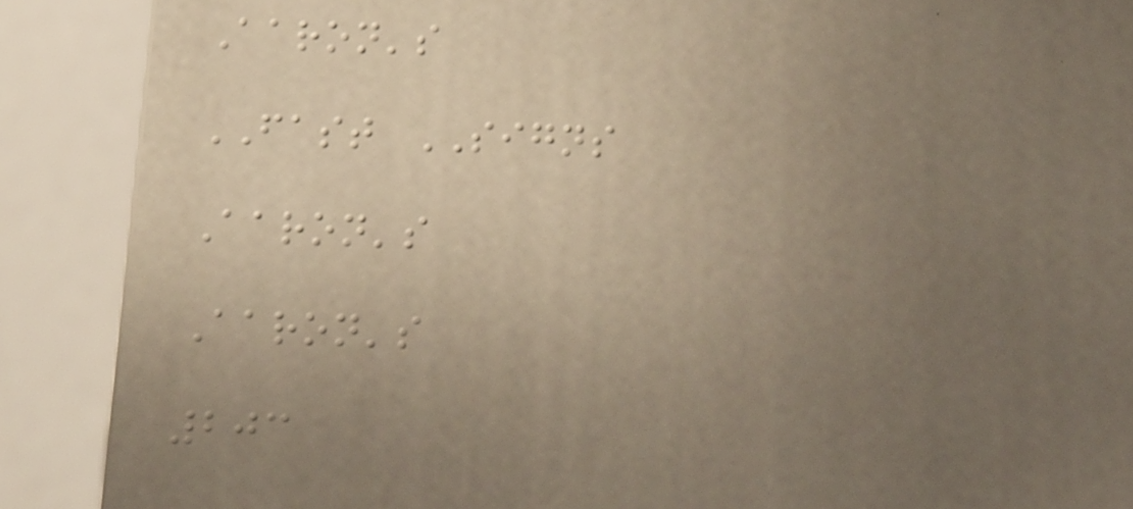Aaron's
FAST SIGNS
Aaron's
Aaron's
203
